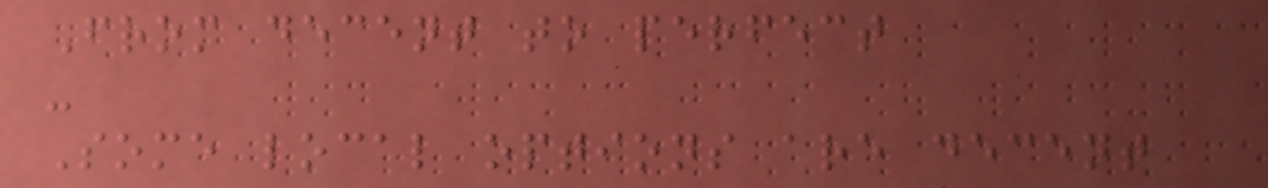From decent to perfect
-
Some local options are decent
